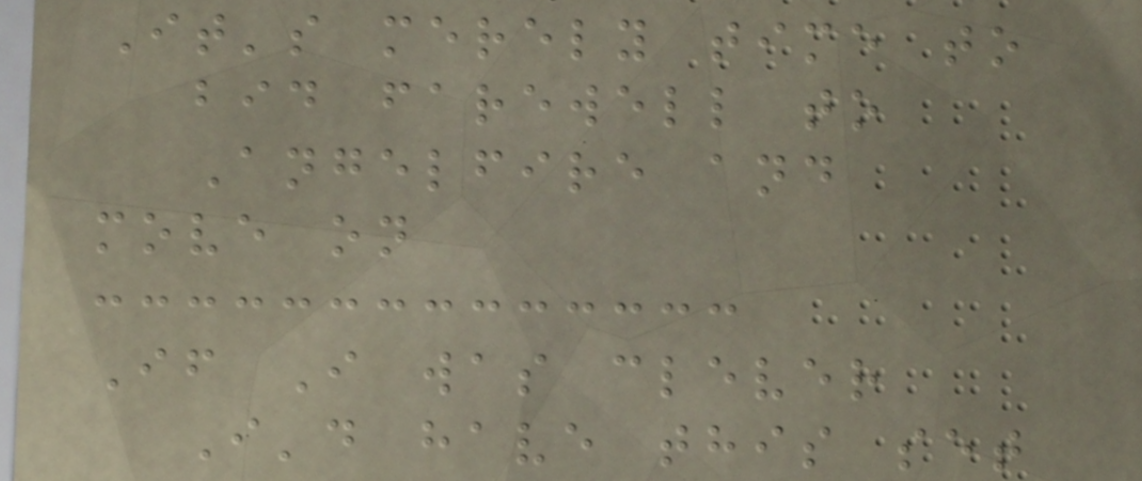It's merely time to
bid farewell to
Angelfire and
move on
If I was clever
I'd have this set
